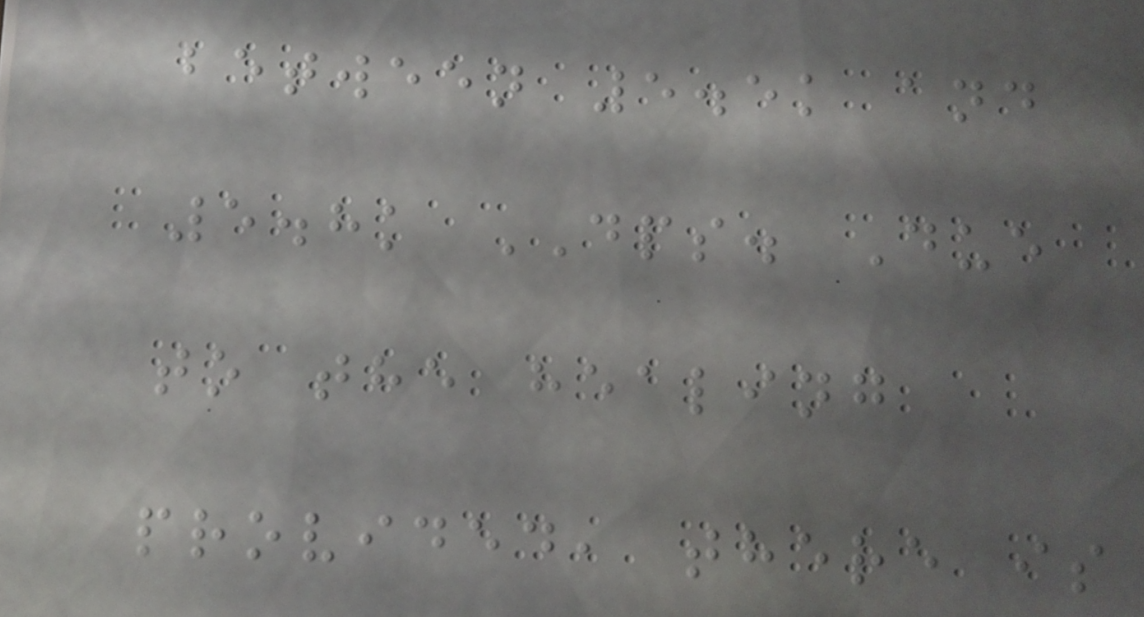between 5.5k and
5.8k DPS. Due
to the healing
provided, there is
